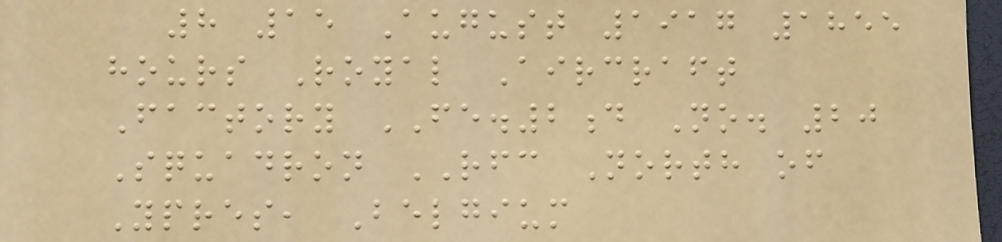8 15 August 1917 1855
hours Royal Aircraft
Factory FE.2d No. 20
Squadron RFC North of
Ypres, Belgium
